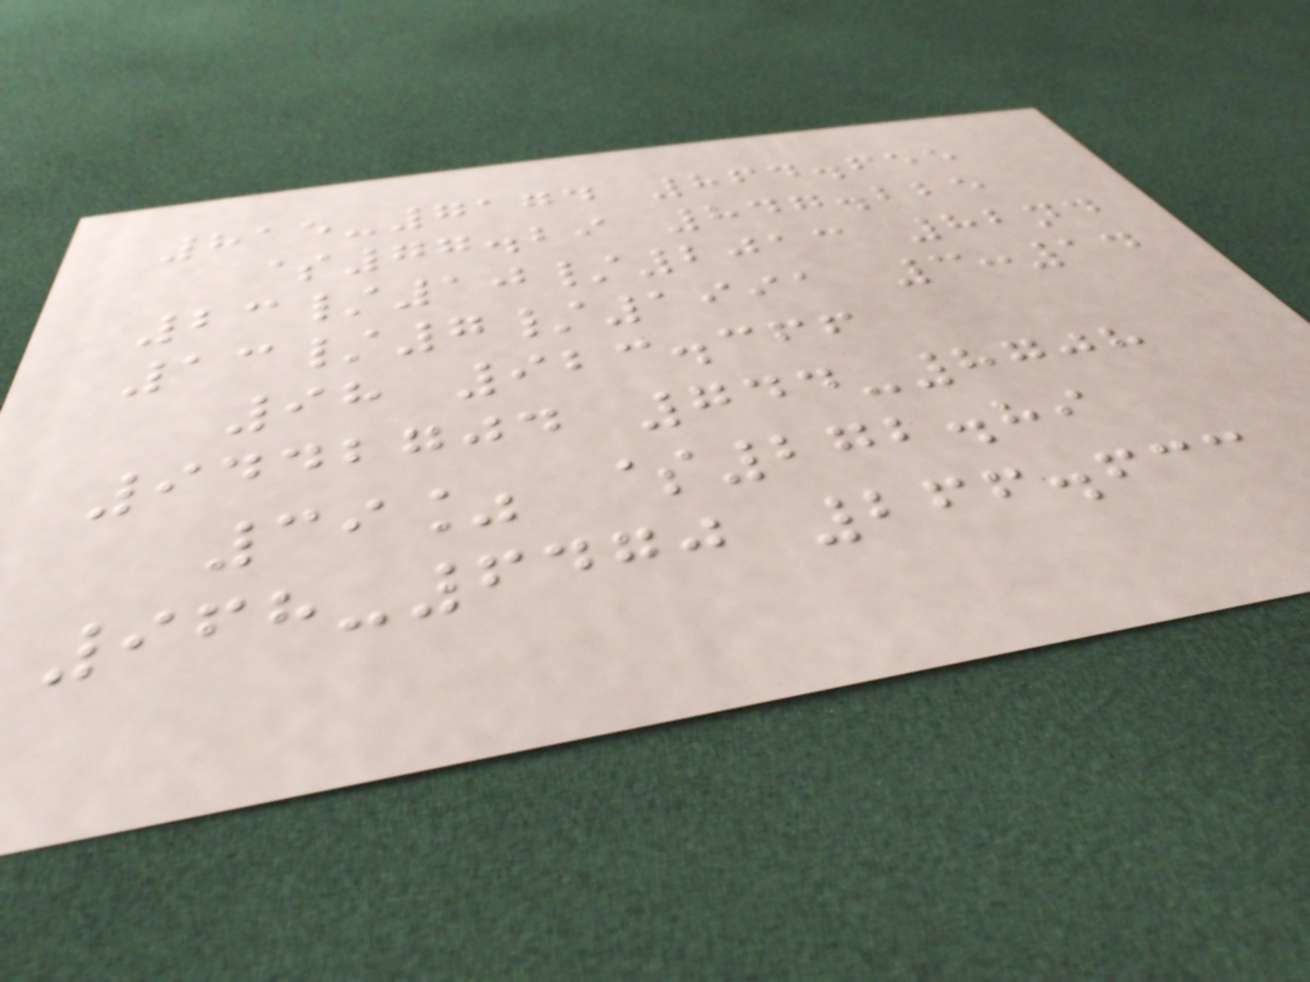815-7174 864.655
$77.29 847.225
23/10/2013 82nd
13/7/1991 3:14
98 923.366
9442704 744-8708
39% $272.89
968-6470 266.633
